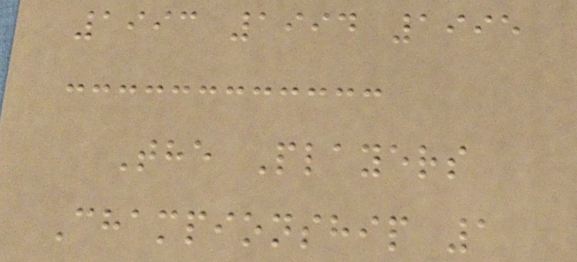1993 1994 1995
The Players
Championship 1
